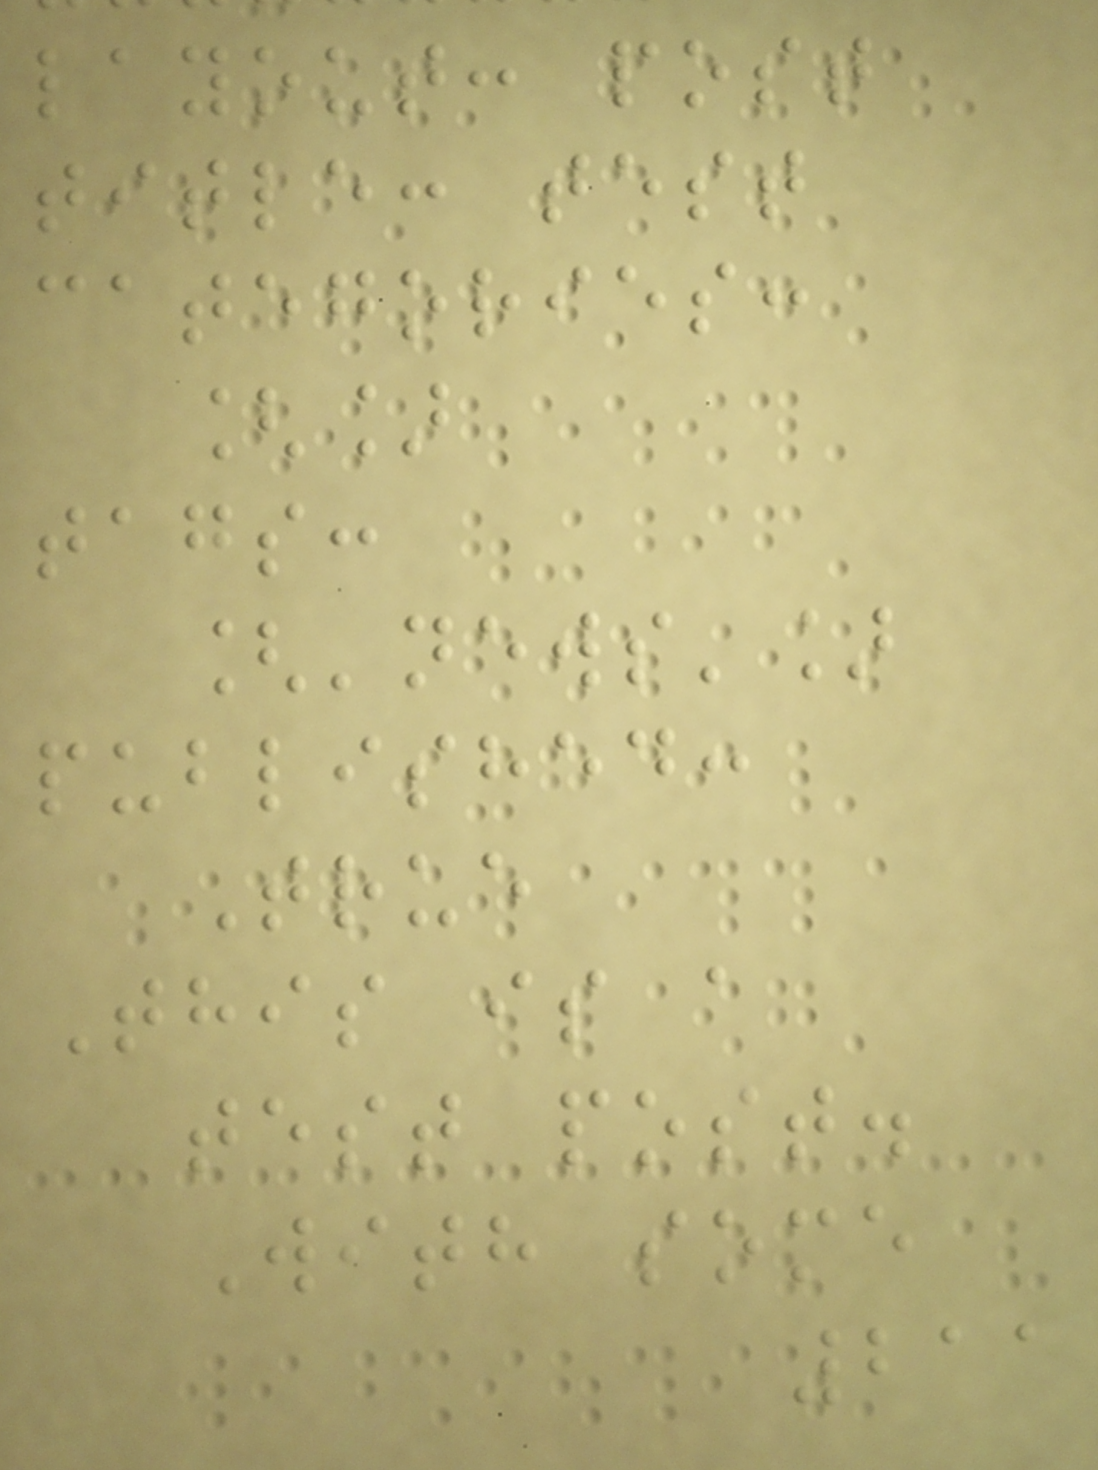layout: post
title: test
categories:
[]
tags:
['news']
published:
True
This is a
test post.
With some
211
